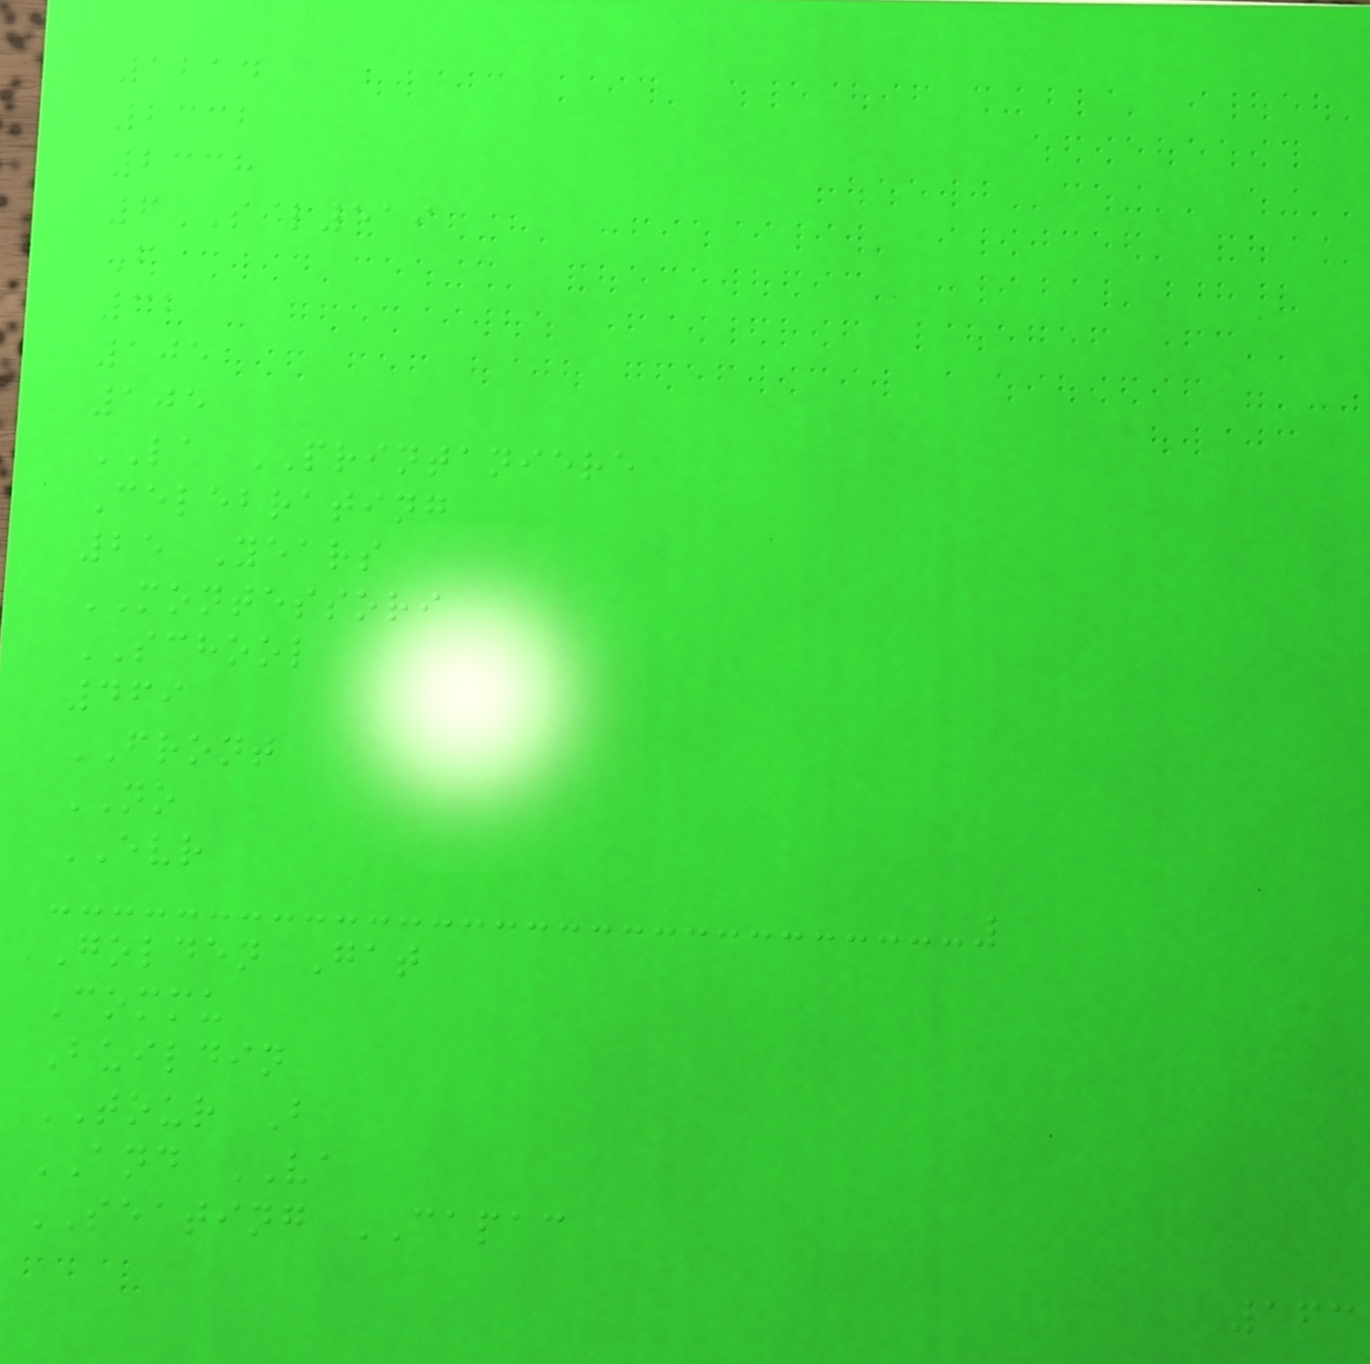1214
2332
2338
6SIL519
F
32
105
105
LA PRINTANIERE
Celebrating
25 Years
MONTESSORI
SCHOOL
469
FRONT
NO
EVR
Golden Gat
Commu
Buildin
TOUR B
AND VA
SEATING CAPAC
163
